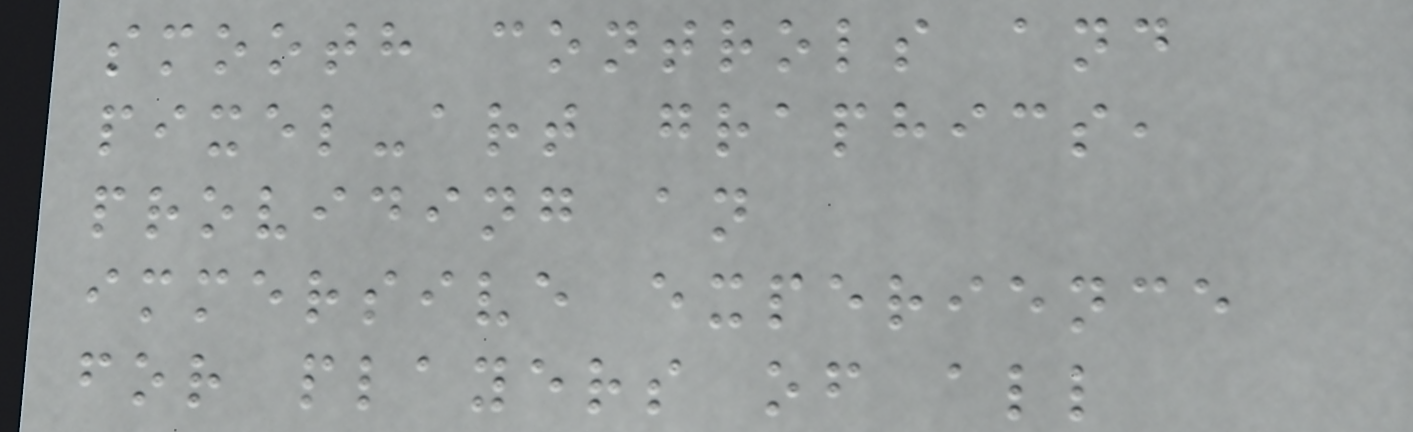smooth controls and
pixel-art graphics,
providing an
immersive experience
for players of all
